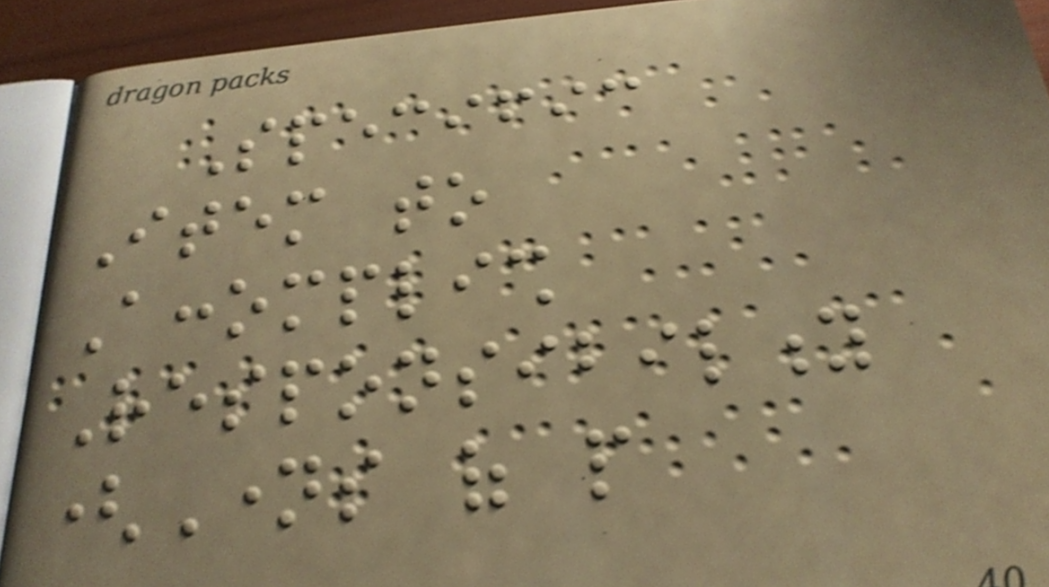Specific
Item to
Accomplish
Responsibility
(Names of people
